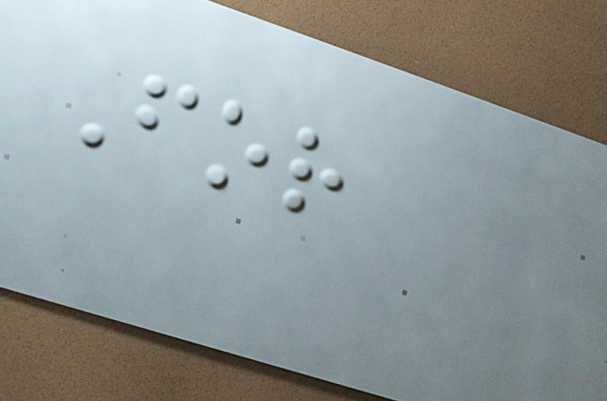For
